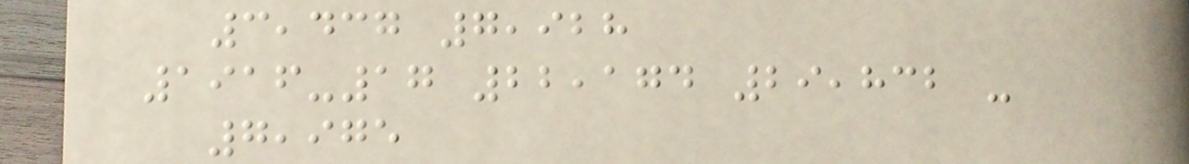3,437 7,928
1916-17 22,174 29,832 -
7,975
